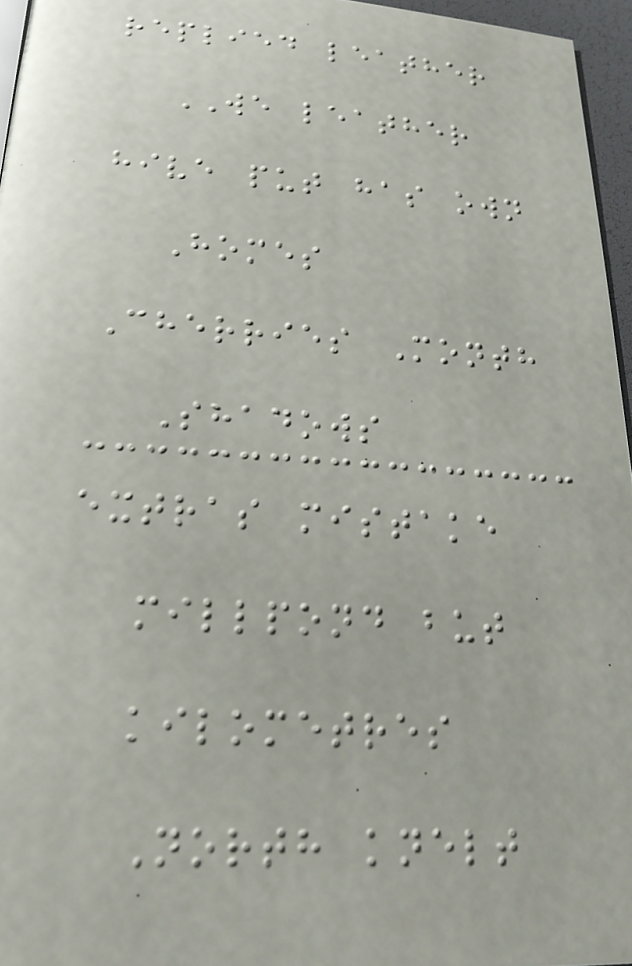replied leather
WE leather
hive put has own
Homes
Cherries Month
Shadows
extras mistake
millpond but
kilometres
North knelt
